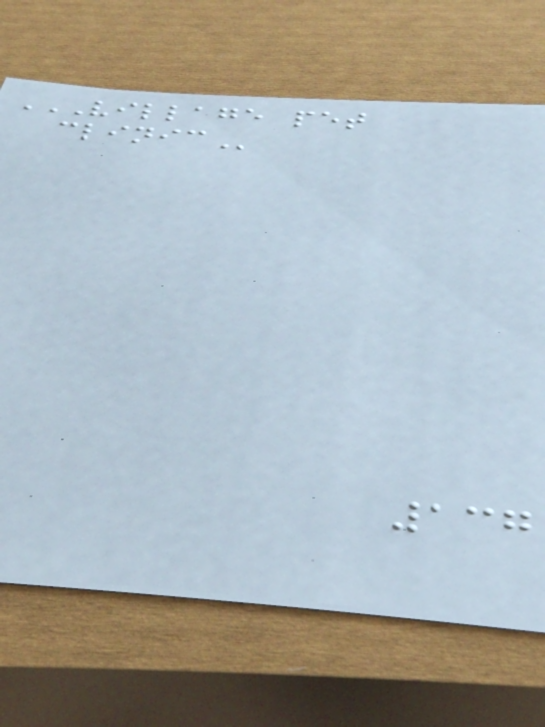VILLAGE PET
CLINIC
137
